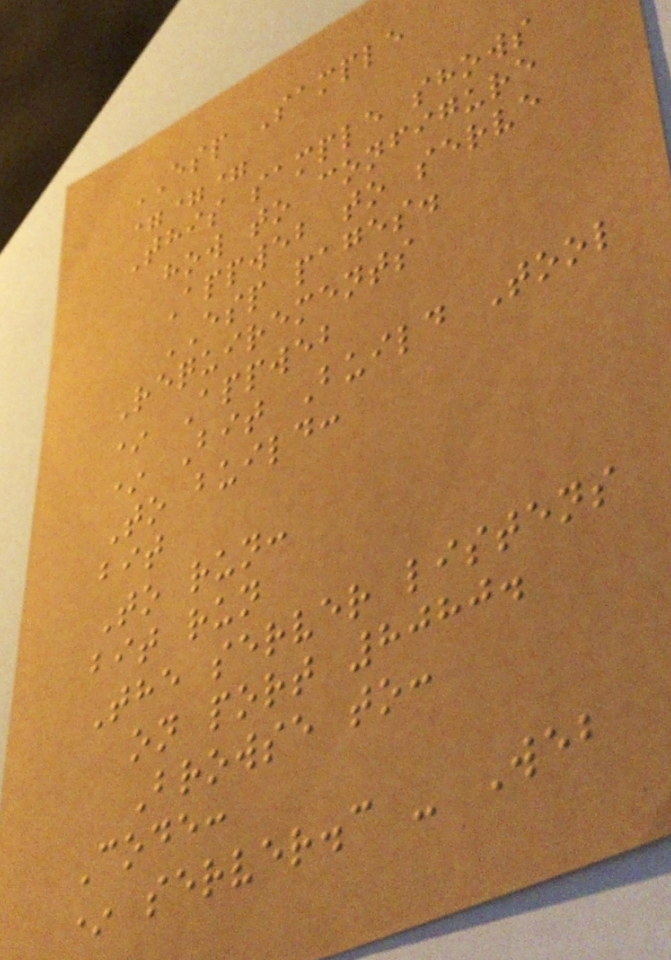ESP Sample
===
This sample shows
how to configure
Appweb to serve
ESP pages.
Requirements
* Appweb
* Bit Build Tool
To build:
bit
To run:
bit run
The server listens
on port 8080.
Browse to:
Code:
* server.c - Web
